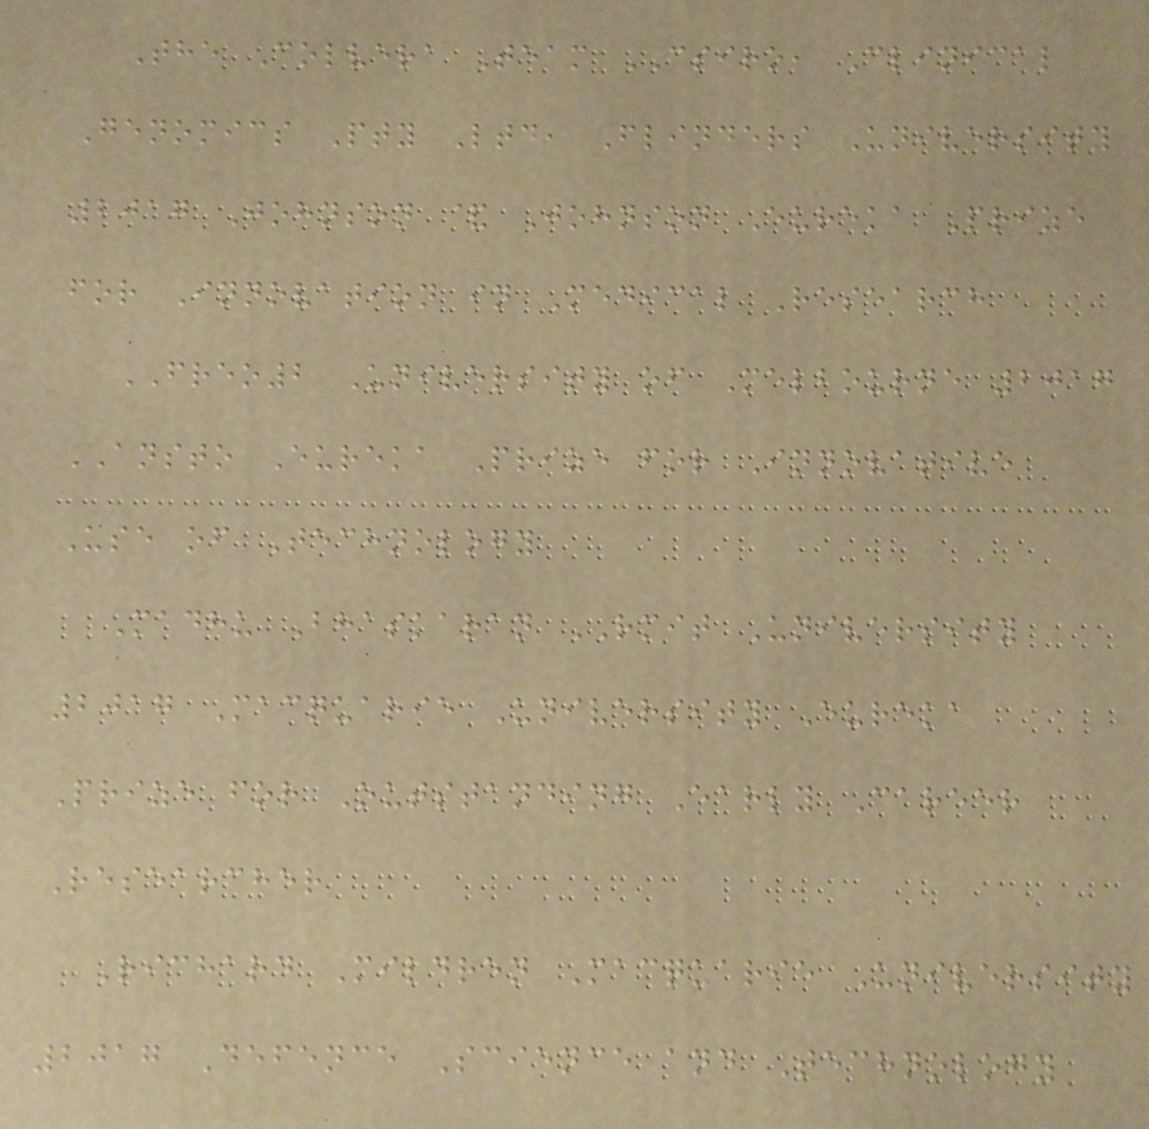The Colvera Team CSIRO, Clinical
Genomics Pty Ltd, Flinders University
2017 Johnson & Johnson Eureka Prize
for Innovation in Medical Research
FREO2 University of Melbourne 2017
ANSTO Eureka Prize for Innovative
Use of Technology
Madhu Bhaskaran RMIT University
2017 Macquarie University Eureka
Prize for Outstanding Early Career
Researcher
Richard Mildren Macquarie University
2017 Defence Science and Technology
